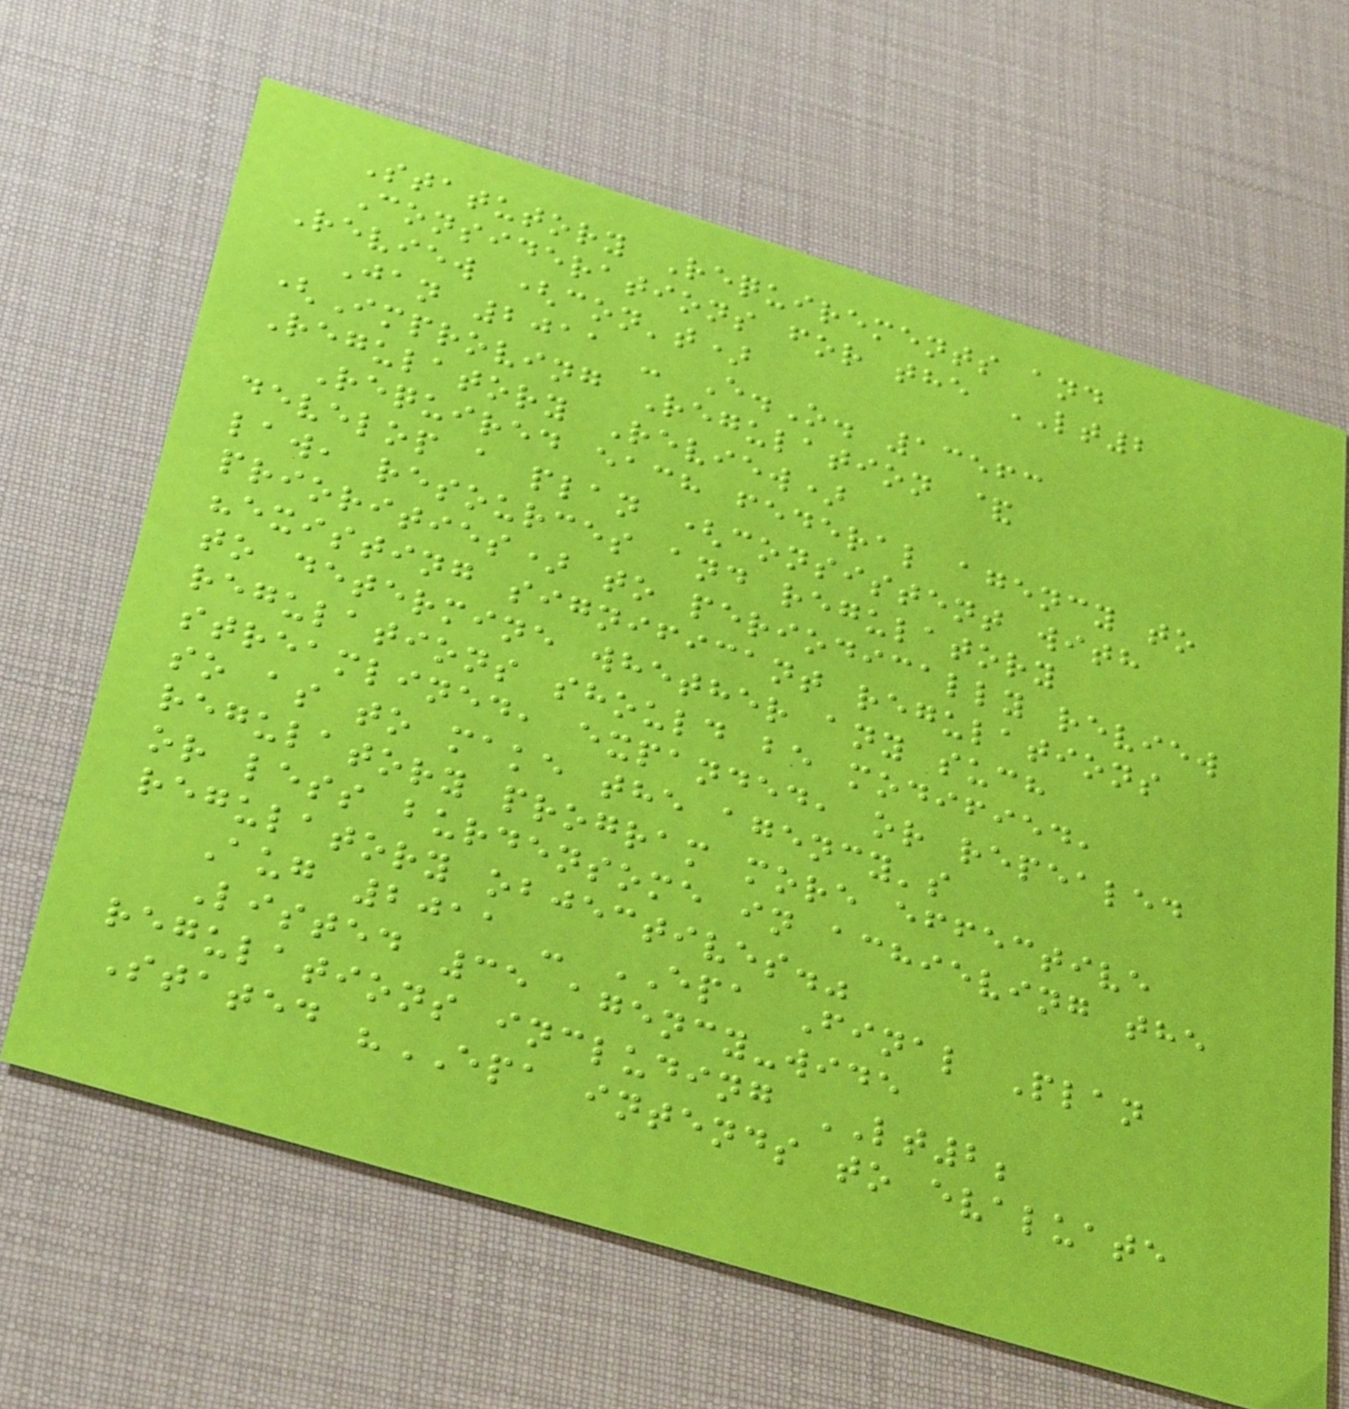Statutory Requirements and
Considerations for the LT2
Review (con't)
Jan 2011 - E.O. 13563
(Improving Regulation &
Regulatory Review)
Required each federal agency to
develop a plan (consistent with
law, resources and regulatory
priorities) to periodically review
"existing significant regulations
to determine whether any such
regulations should be modified,
streamlined, expanded, or repealed
so as to make the agency's
regulatory program more effective
or less burdensome in achieving the
regulatory objectives."
Aug 2011 - EPA Final Plan
Listed 35 agency-wide
regulations including LT2;
Stated "EPA intends to evaluate
